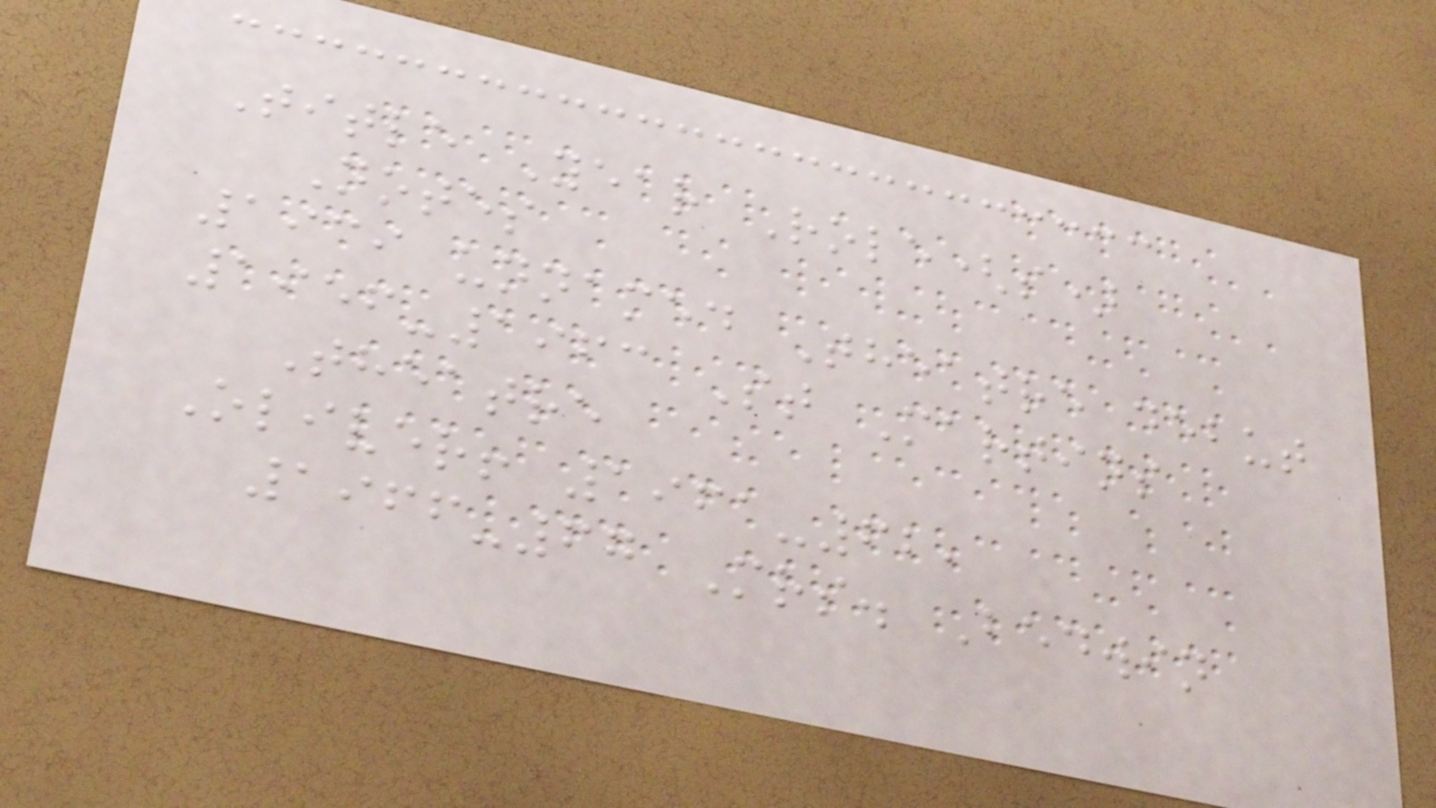Title Year Role(s)
Notes
1939 unnamed Theatre debut
1956-1963 St Martins
Theatre
Oliver! 1961-62,
1966-67 Mrs. Bedwin
